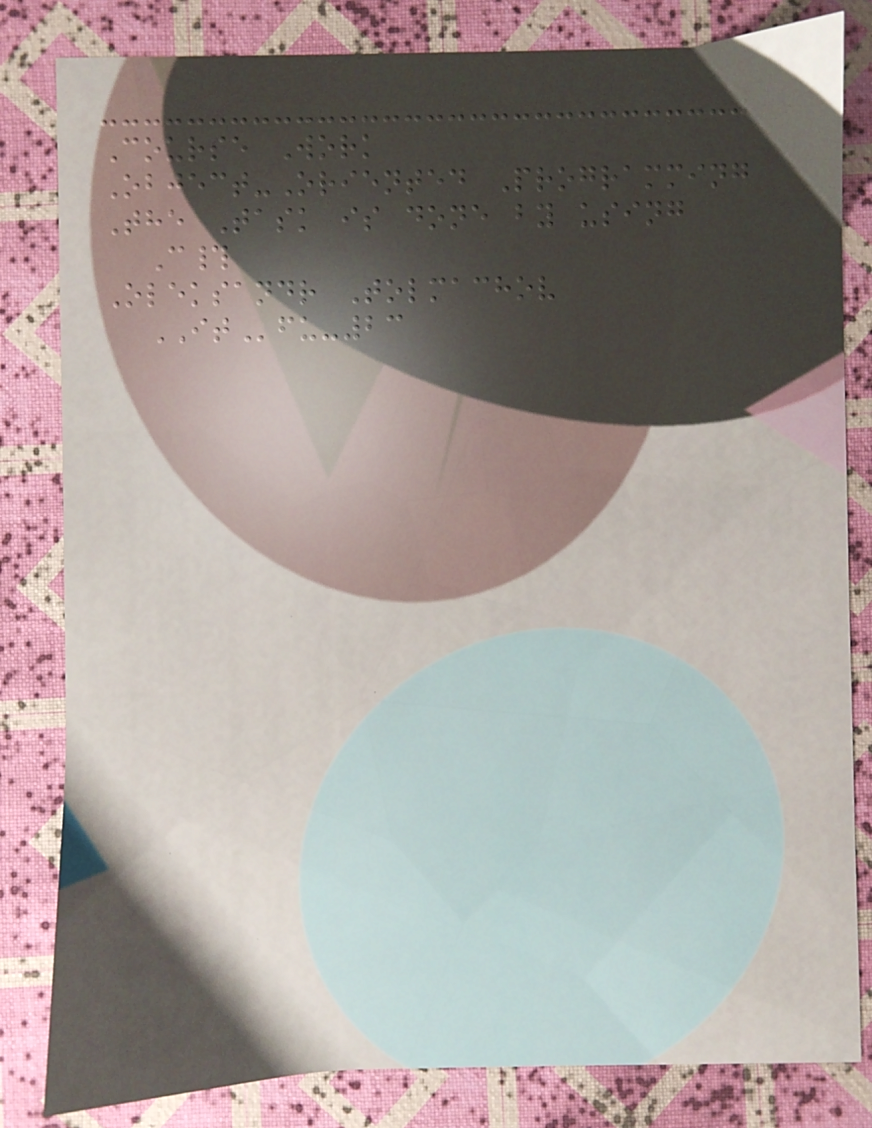Course Work
Object-Oriented Programming
The Task is done by using
C#
Oleksandr Tolmachov
ITfu-23
